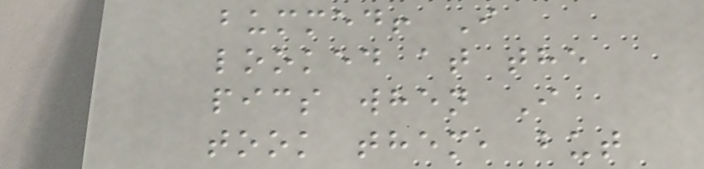bummed! I
looked at the
pics when I
took them, but
